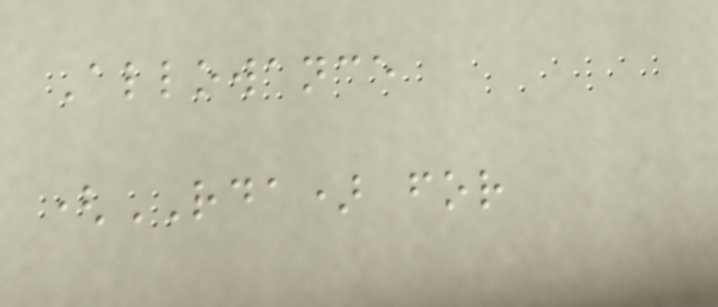Allowance
(RDA) for
